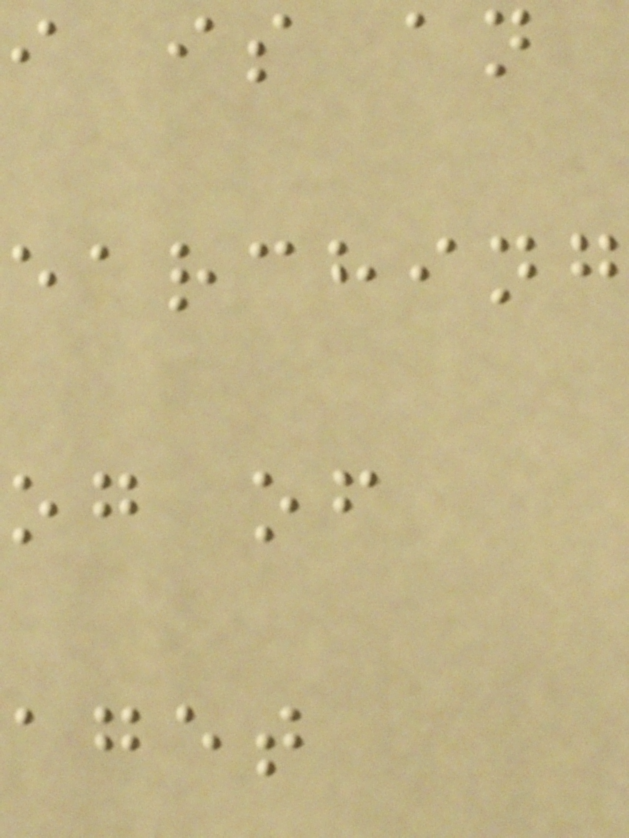i is an
earching
og of
aget
